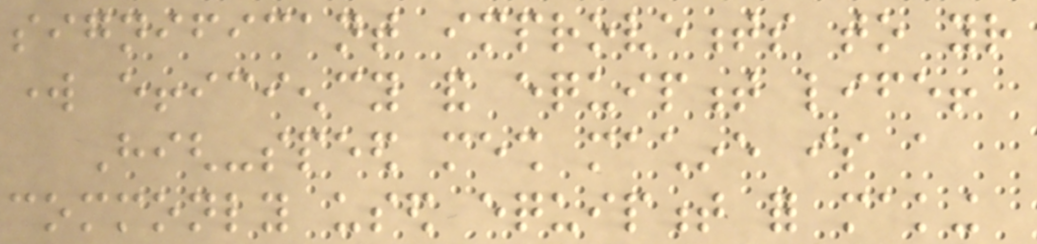significant improvements to your
work efficiency and equipment life!
High-speed mesh machine is a
commonly used equipment for making
